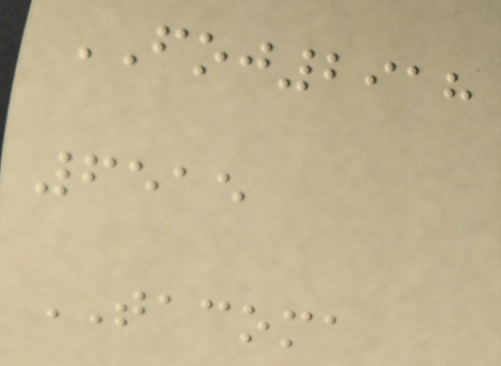FOJ2918
6515
TACOMA
